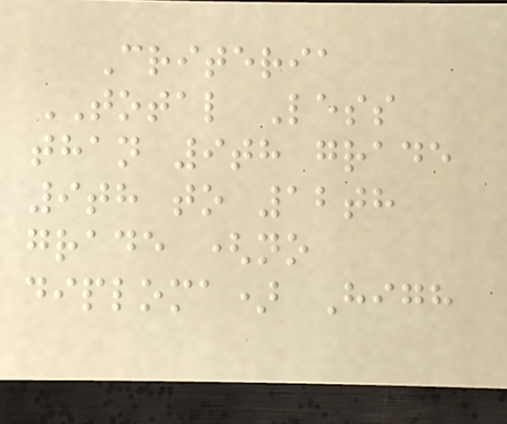Criteria
TOTAL Less
than 9th grade
9th to 12th
grade (no
diploma) High
